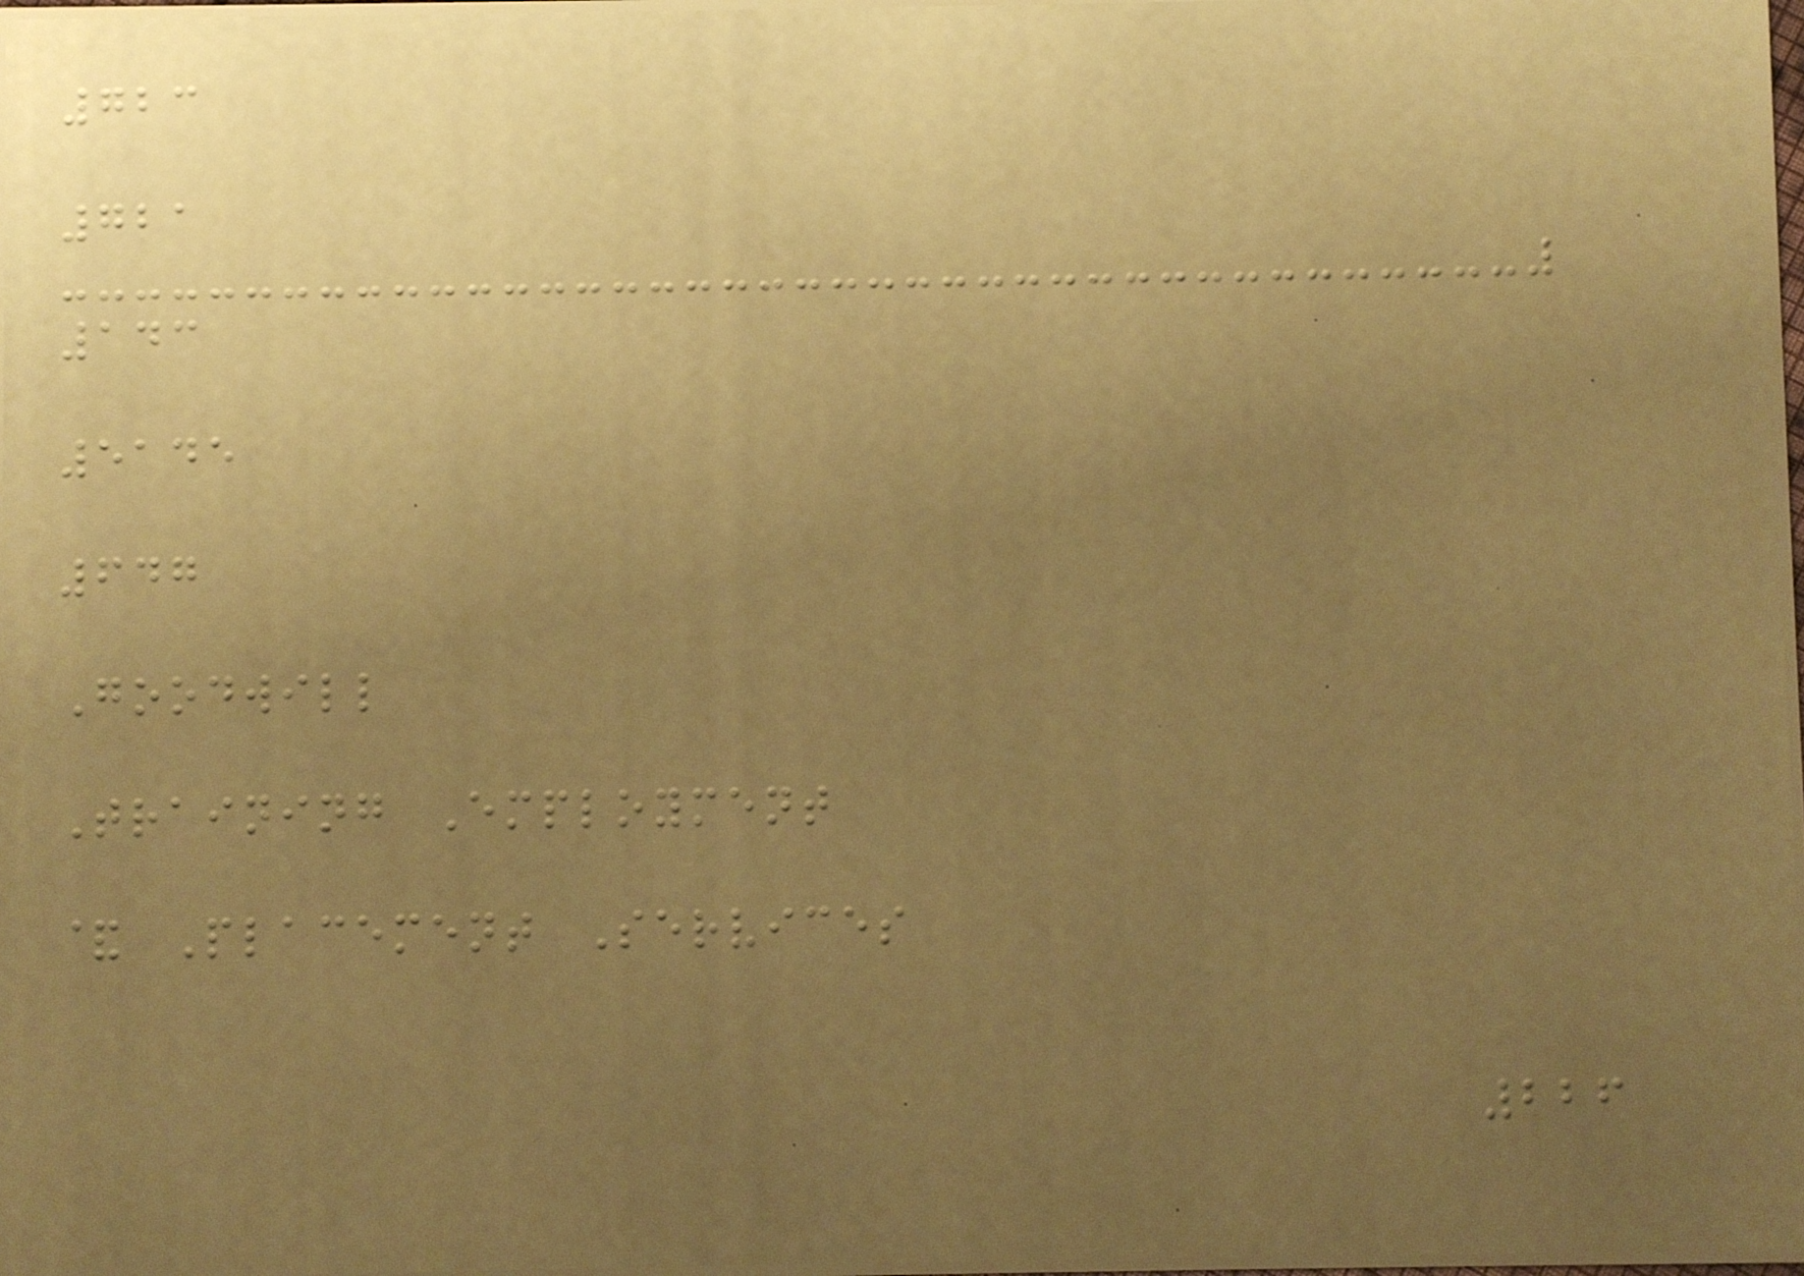723
721
143
5145
647
Goodwill
Training Employment
& Placement Services
226
